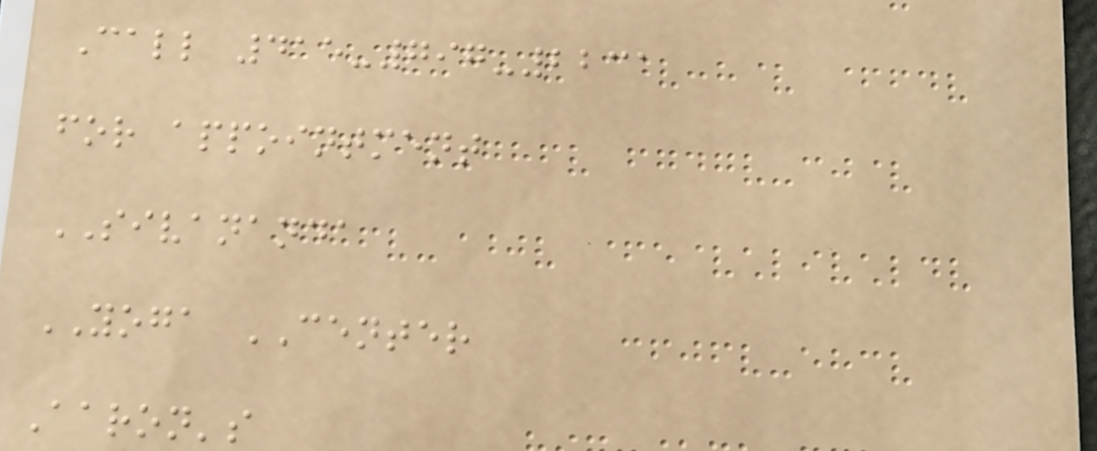Call 415-797-2231
for appointment
SIVANANDA
YOGA CENTER
Aaron's
